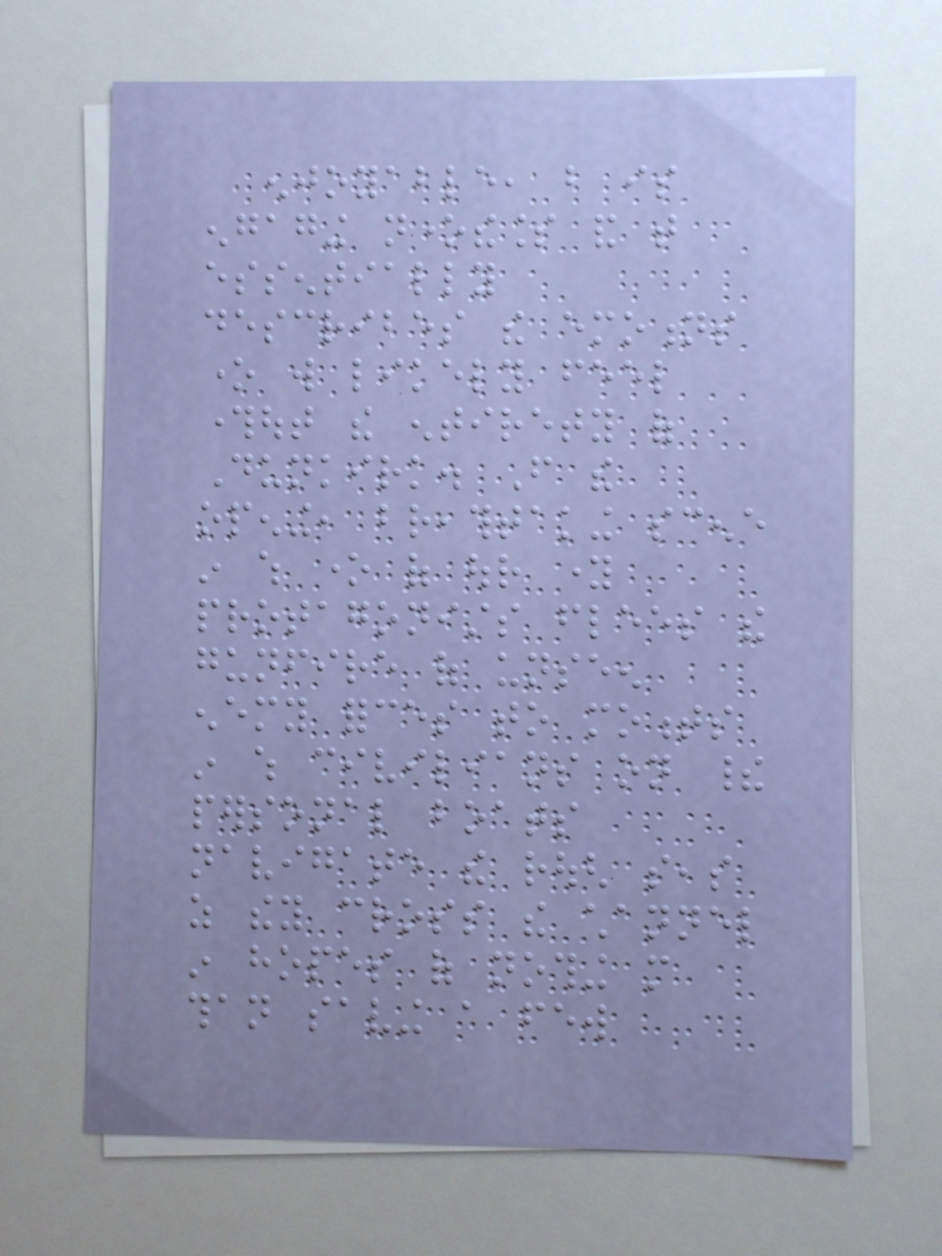enjoyable, but is
engaging nonetheless and that
essentially
describes the emotions
one will likely feel
throughout the entirety of
Dunkirk. From the
opening, breathtaking scene
in which one of our young
protagonists flees the
gunfire of unseen
enemy forces to moments
in which civilians on their
personal boats
navigate the rough seas
as they cross the channel
in hopes of nothing more
than saving a few
